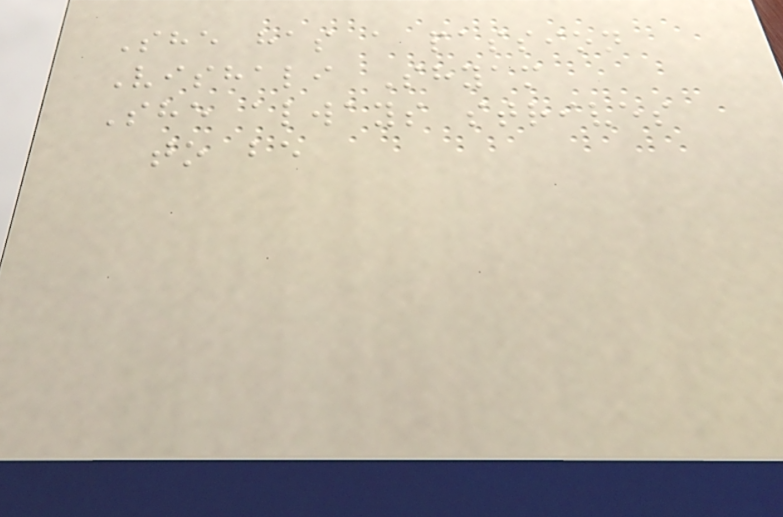She has a passion
Vishali Shyam
She always strives
to be
